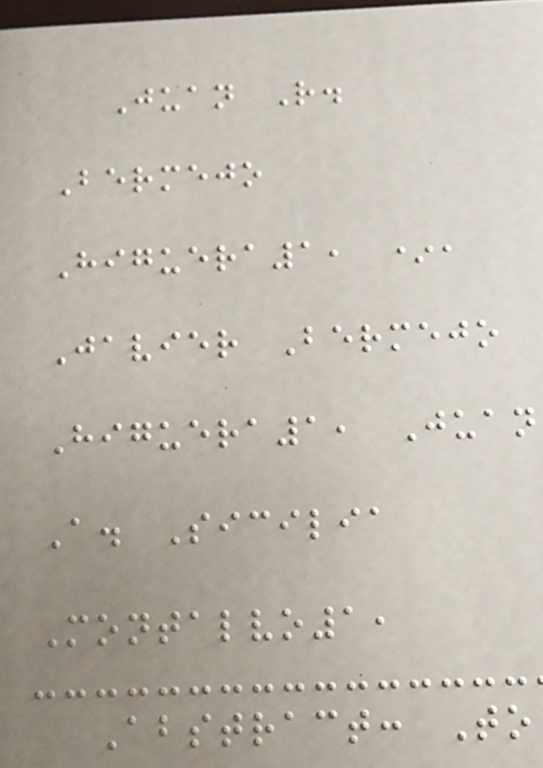Juan R.
Bermejo
Higuera1, *,
Javier Bermejo
Higuera1, Juan
A. Sicilia
Montalvo1,
Abstract: To
